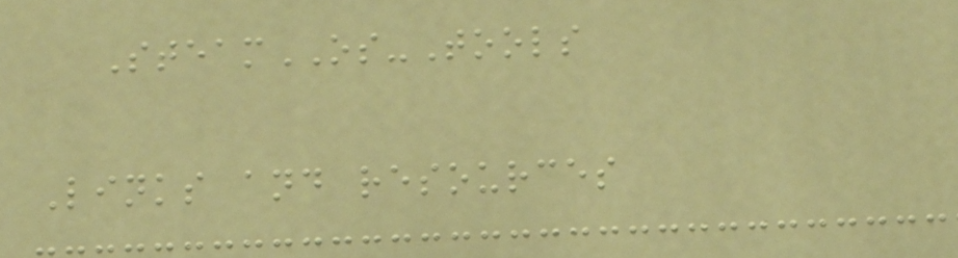SteamOS-Tools
Links and resources
